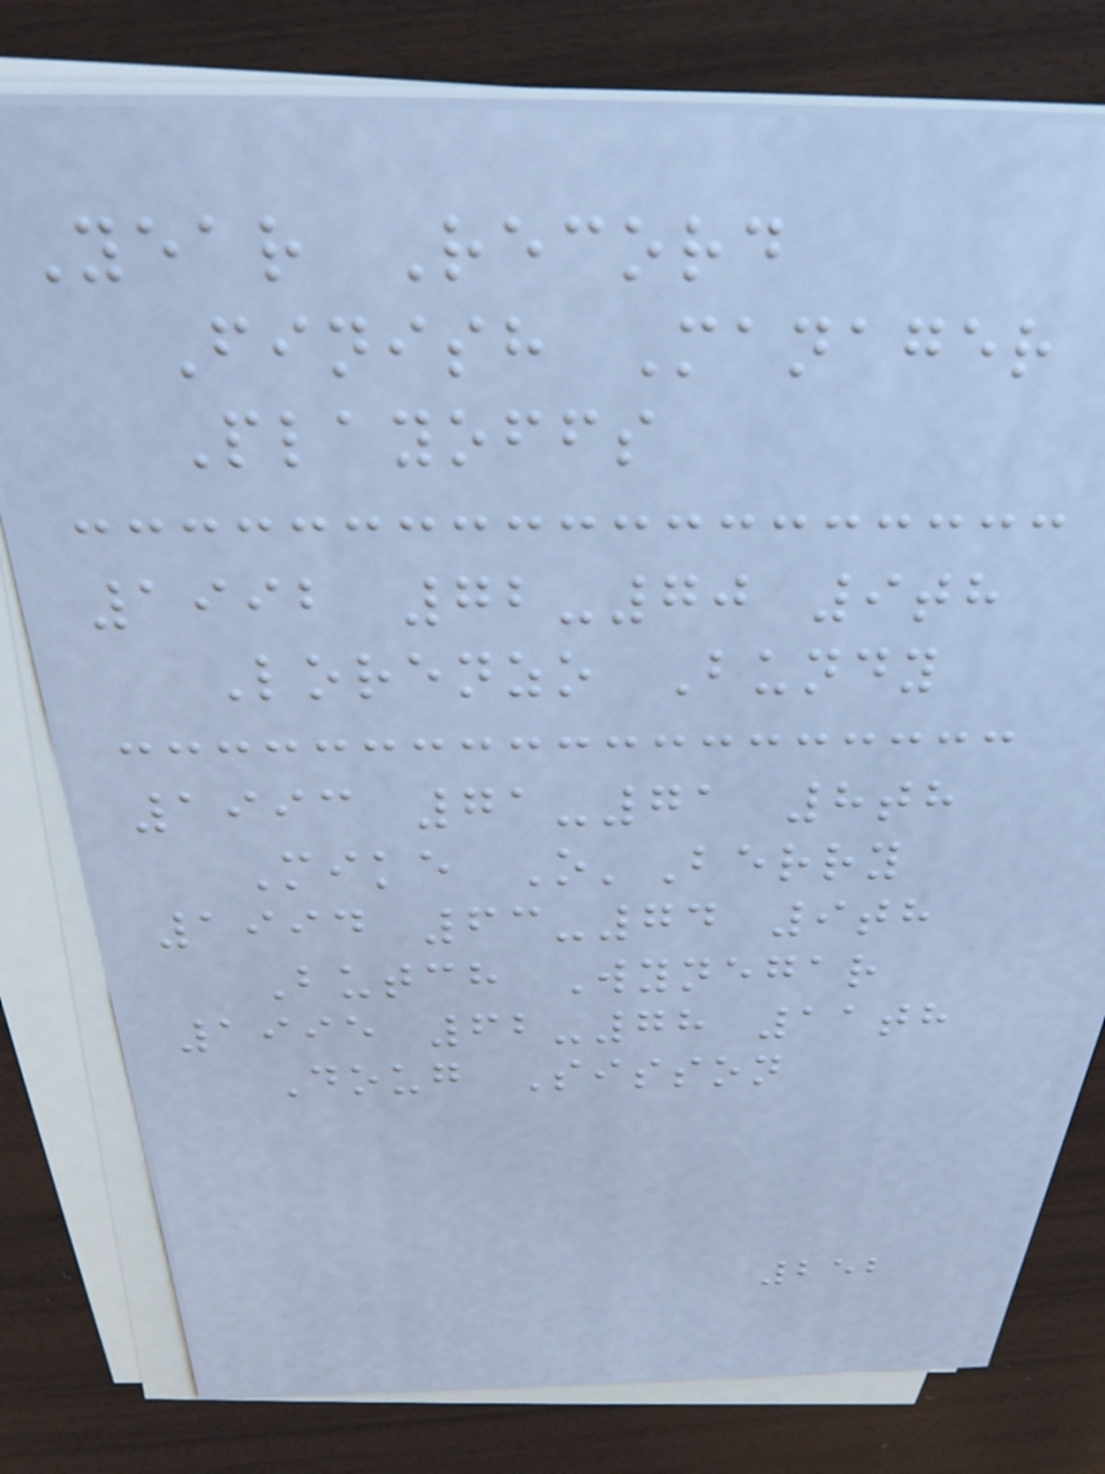Year Record
Finish Manager
Playoffs
1992 72-70 9th
Lorenzo Bundy
1993 71-71 8th
Mike O'Berry
1994 63-74 9th
Butch Wynegar
1995 62-78 11th
Doug Sisson
252
